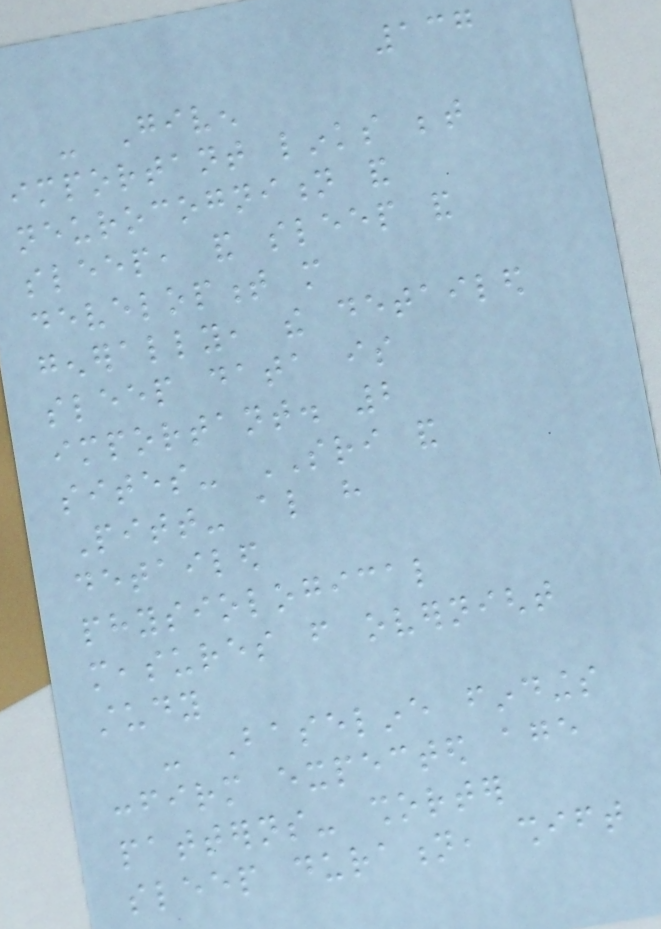137
- Given
important links between
neurocognition and
sleep, and sleep and
development more
generally, the detailed
sleep data is
important. 2
sites- SRI and
Pitt- also have
detailed
physiological
measures from overnight
study
- Baseline findings
confirm expected age
patterns- shorter
sleep duration, shift
